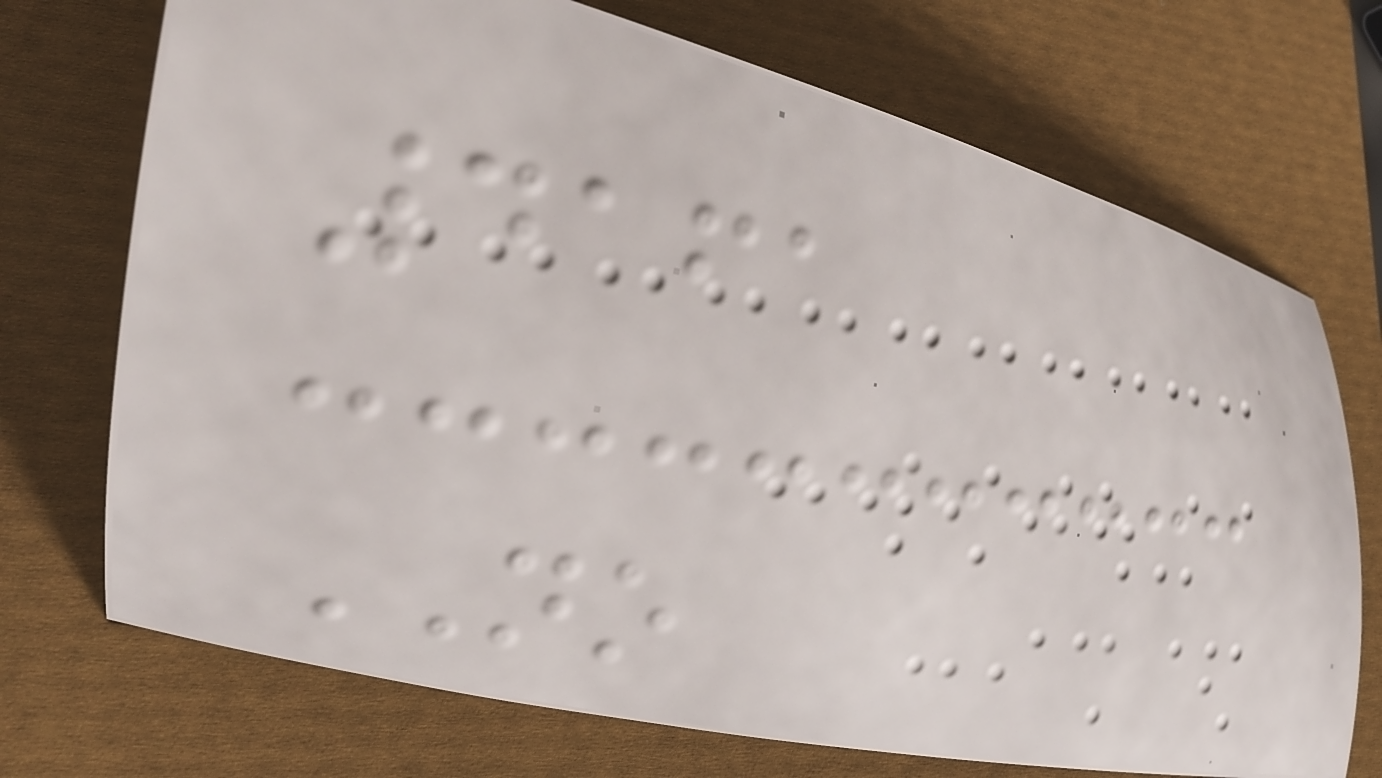4161
NO
